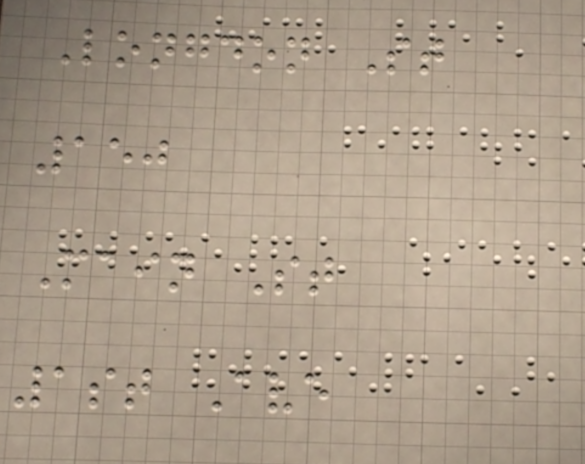Longdon St
150
Main St
1st Ave
